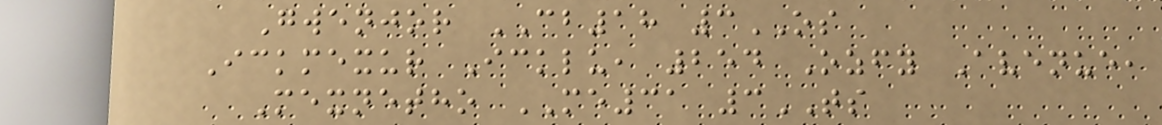Gwenjor CB18 3OS
Ickmexur Icklu, 254 Ozfy Avenue,
Mexnetho ME31 3TS
